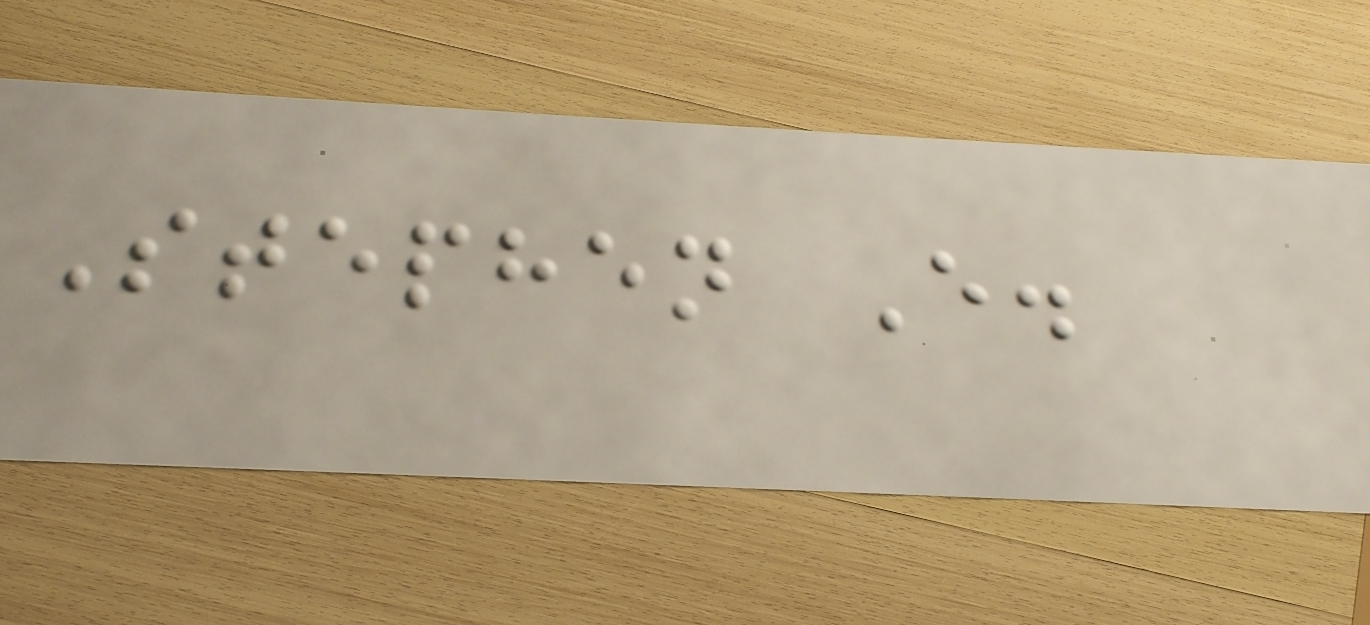Stephen E.
